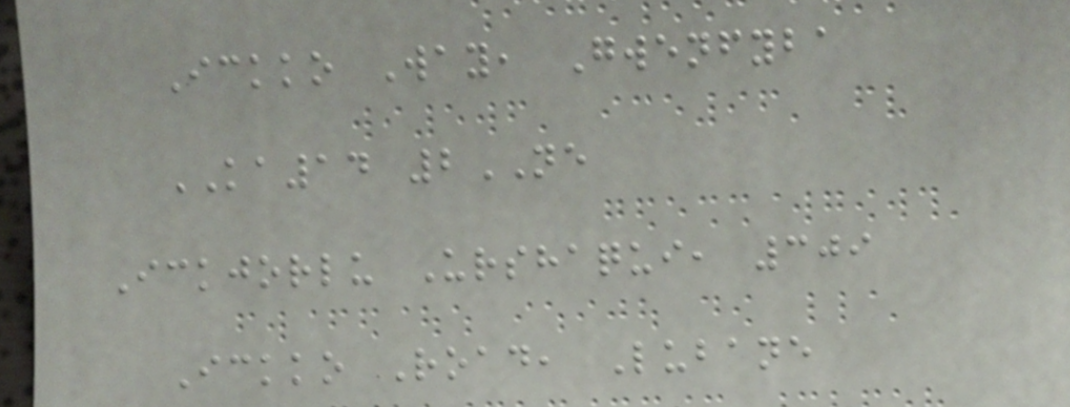Ickko Way, Gwenfyba
KA14 2NE
Ickjorlu Urshaqui, 309
Ickko Road, Lubane
